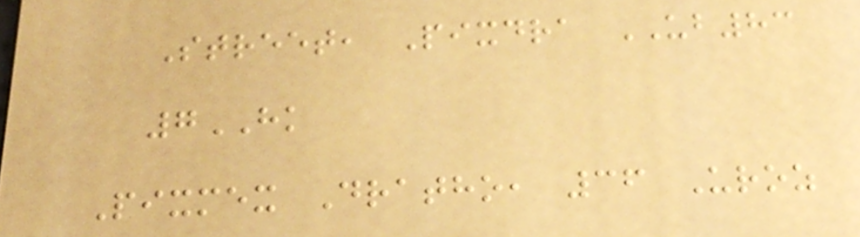Street, Pixdra UB83
7HK
Pixmex Dratho, 36 Uroz
